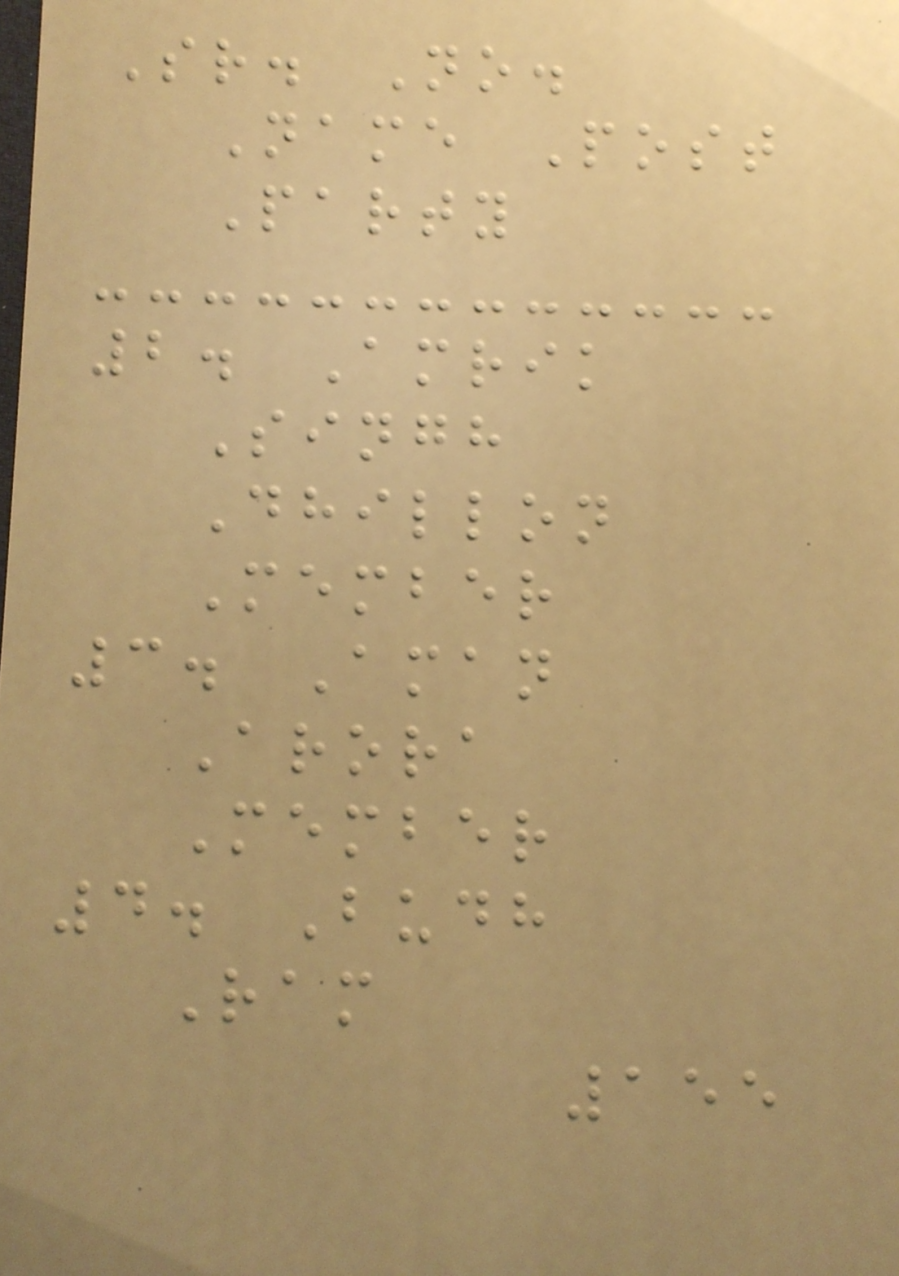Sr. No.
Name Post
Party
2. Amrik
Singh
Dhillon
Member
3. Aman
Arora
Member
4. Budh
Ram
155
